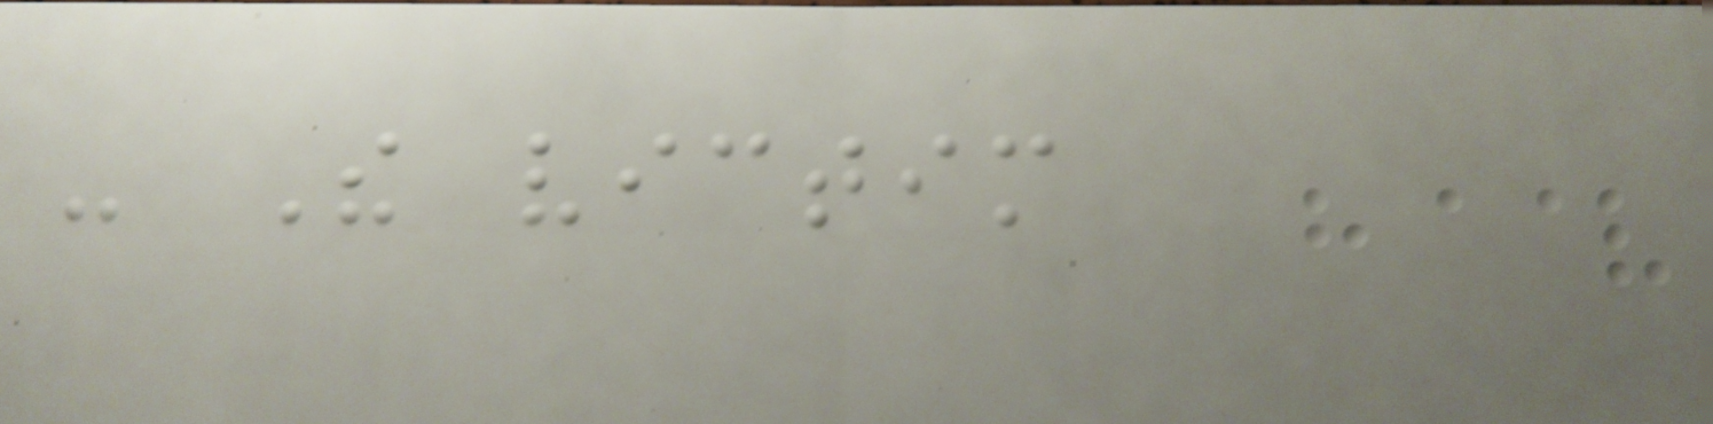- The victim
